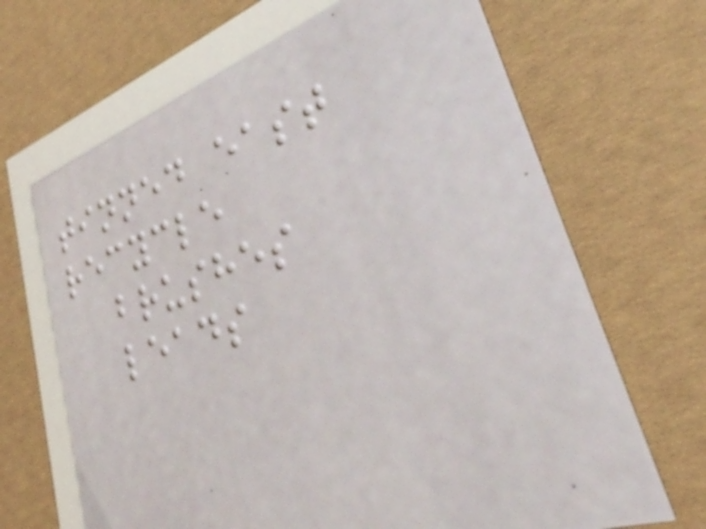tinned east
recycle
brushes
leads
